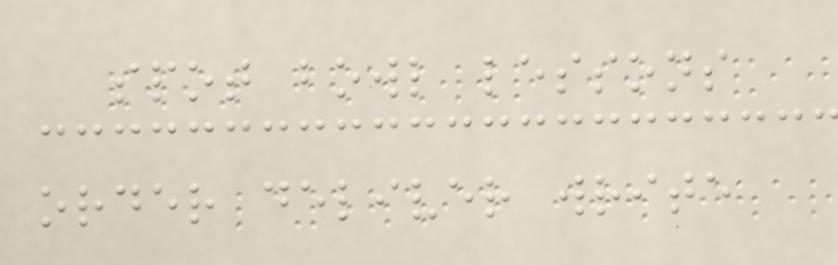spot bowl lessons
order deliver write
